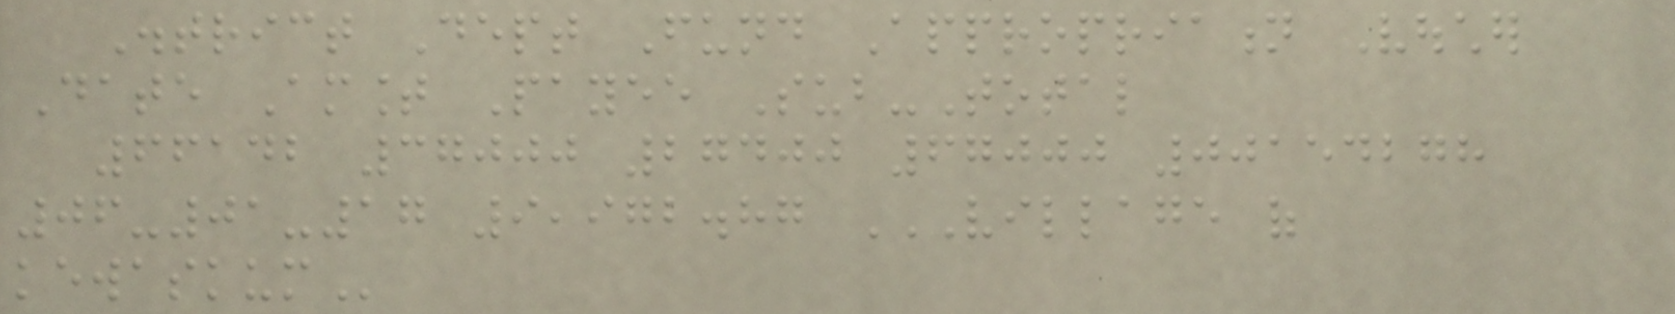District Dept Fund Appropriation Voucher
Date Amount Payee Sub-Total
66142 37000 27400 67000 00154278
06-01-17 9,972.87 VILLAGE OF
KEWASKUM
